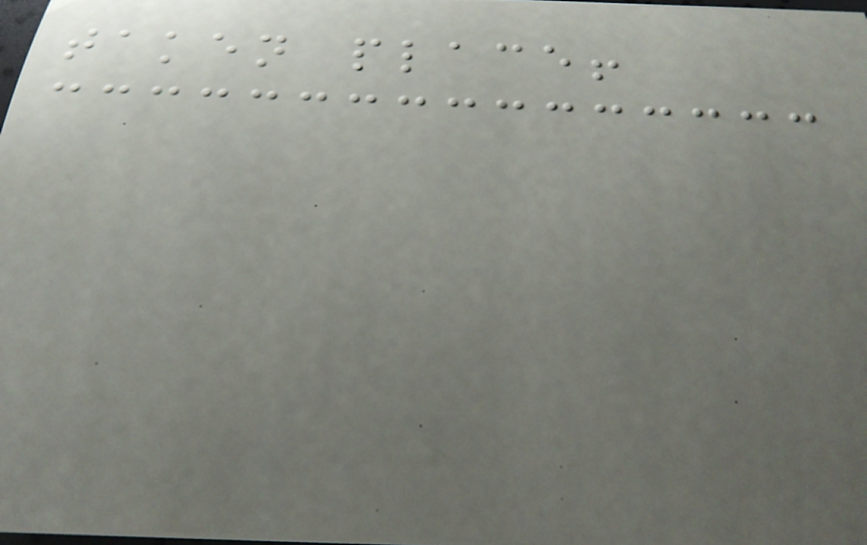taken place!
